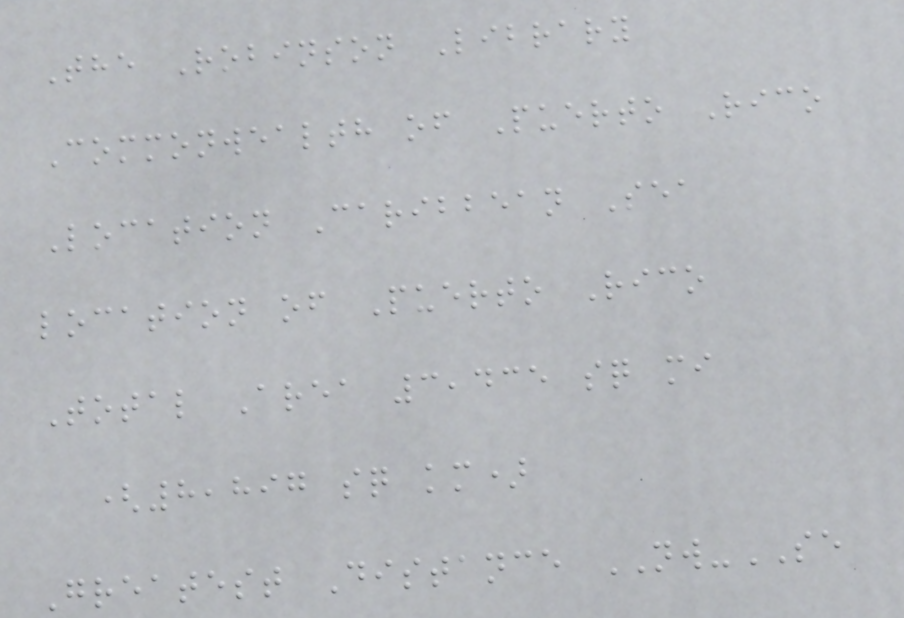The Robinson Library
Commonwealth of Puerto Rico
Location Caribbean Sea
location of Puerto Rico
Total Area 3,435 sq mi
(8,897 sq km)
Greatest Distance NW-SE
